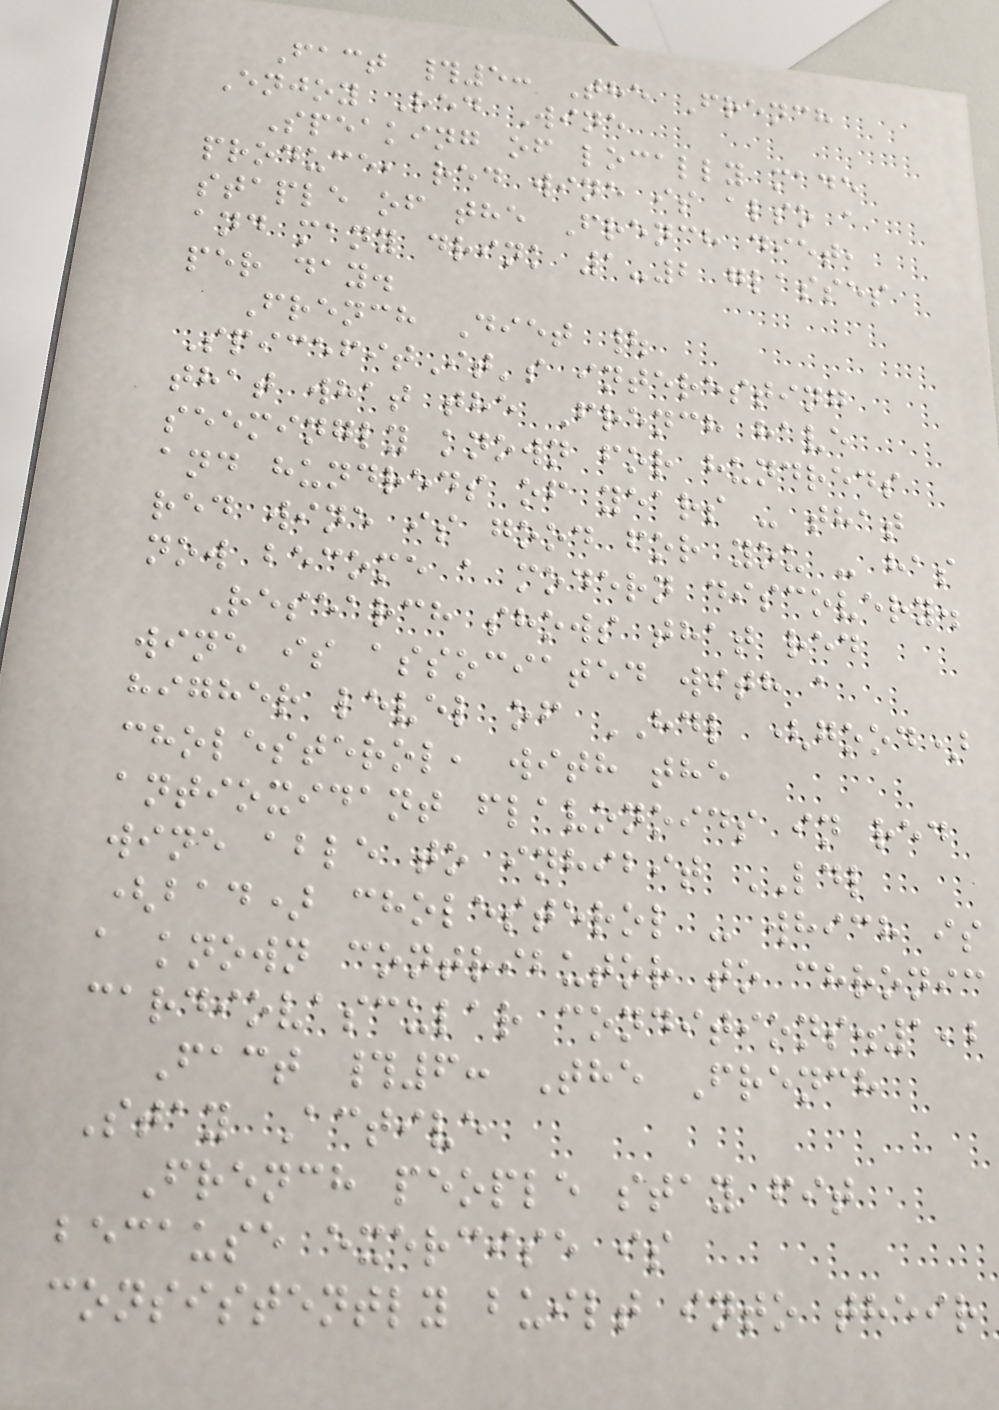Fact #5: The French
Enjoy Red Wine
Speaking of locally made
produce, red wine is also a
staple of the French diet,
and many drink 1-2 glasses
per day.
French Diet |
SpicefitIt's interesting
that what the French have
seemingly known for hundreds
and hundreds of years - that
red wine is good for you - has
now become a modern discovery.
Research shows that red
wine is associated with a
higher level of HDL (good)
cholesterol, with the
antioxidant flavonoids in red
wine able to inhibit LDL
(bad) cholesterol - which is
a known contributor to chronic
cardiovascular conditions.1,2
Fact #6: The French
Stay Active
French people stay fit
because exercise is
consistently built into their
